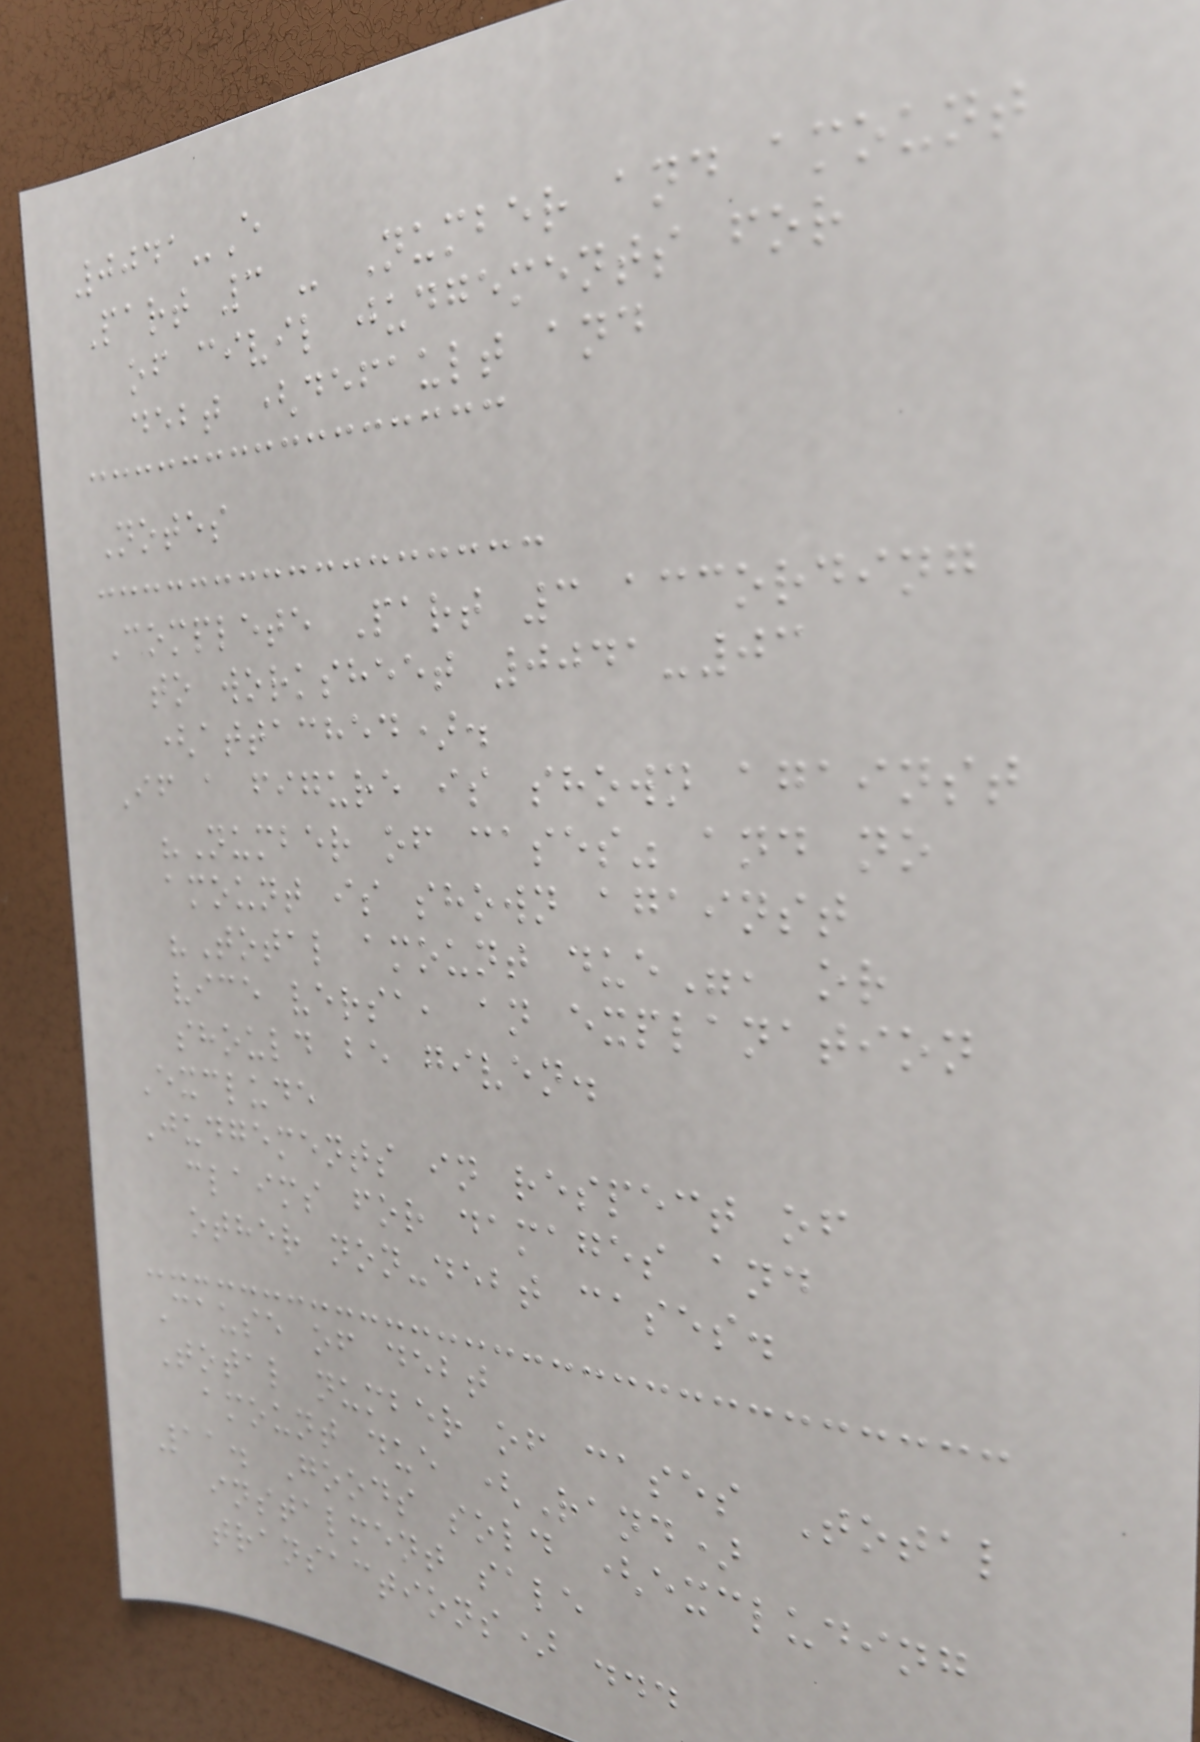0041-E
Part 3 - Number and amount
of civil judgements for
debt (default and
Notes
Complete Part 3 according
to worksheet 0041-03
(attached).
If a figure is shown against
"Number of cases" and no
amount is shown against
"Total amount due", or
vice versa, an explanation
should be given.
Exclude
Judgements in respect of
claims for damages and
other non-debt cases.
Cause of debt
Total number of cases Total
amount due (Rand)
11. Goods sold (excluding
instalment sale
transactions) ...
